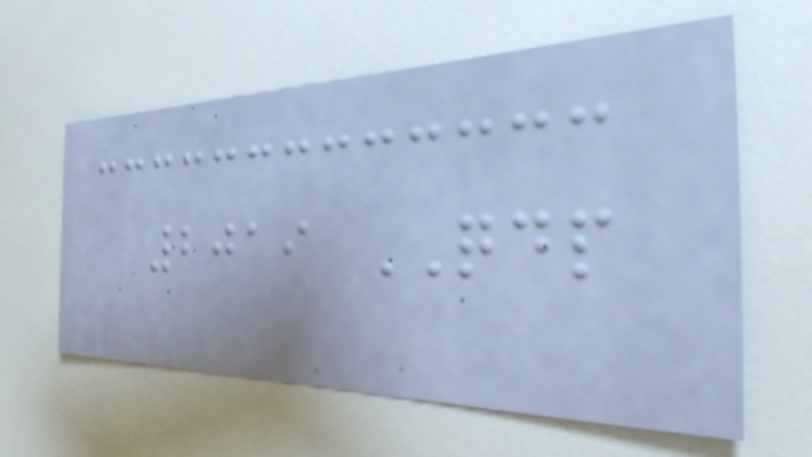2019 QDP
